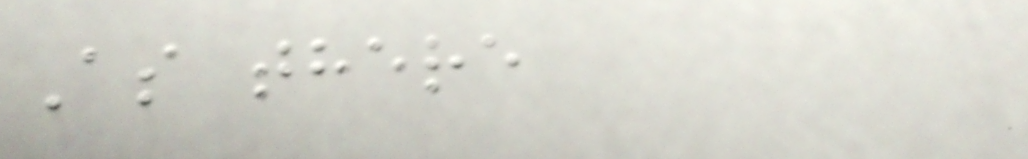As there
